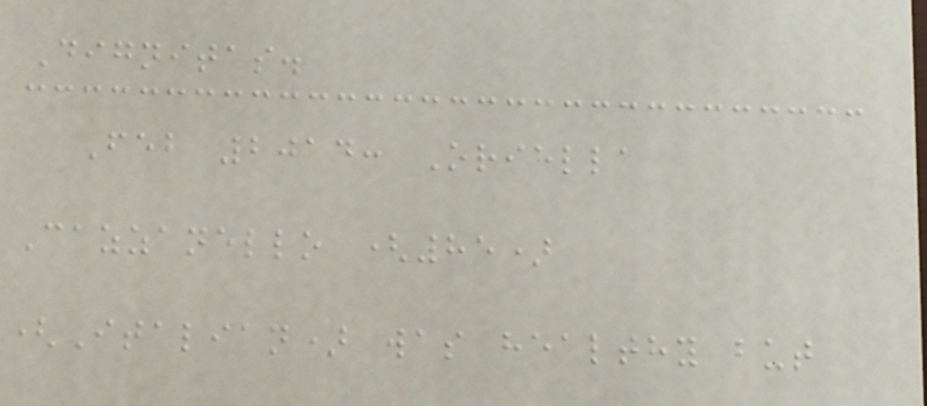Dignitas.
Feb 2014: Oriella
Cazzanello (85)
(Italian) was healthy but
